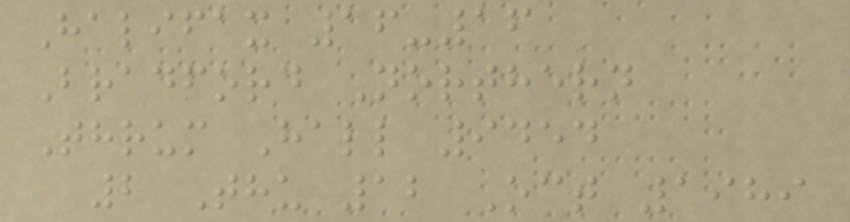Halifax 16-16
Bradford Northern
Thrum Hall 9454
2 Thu 12 Oct 1989
